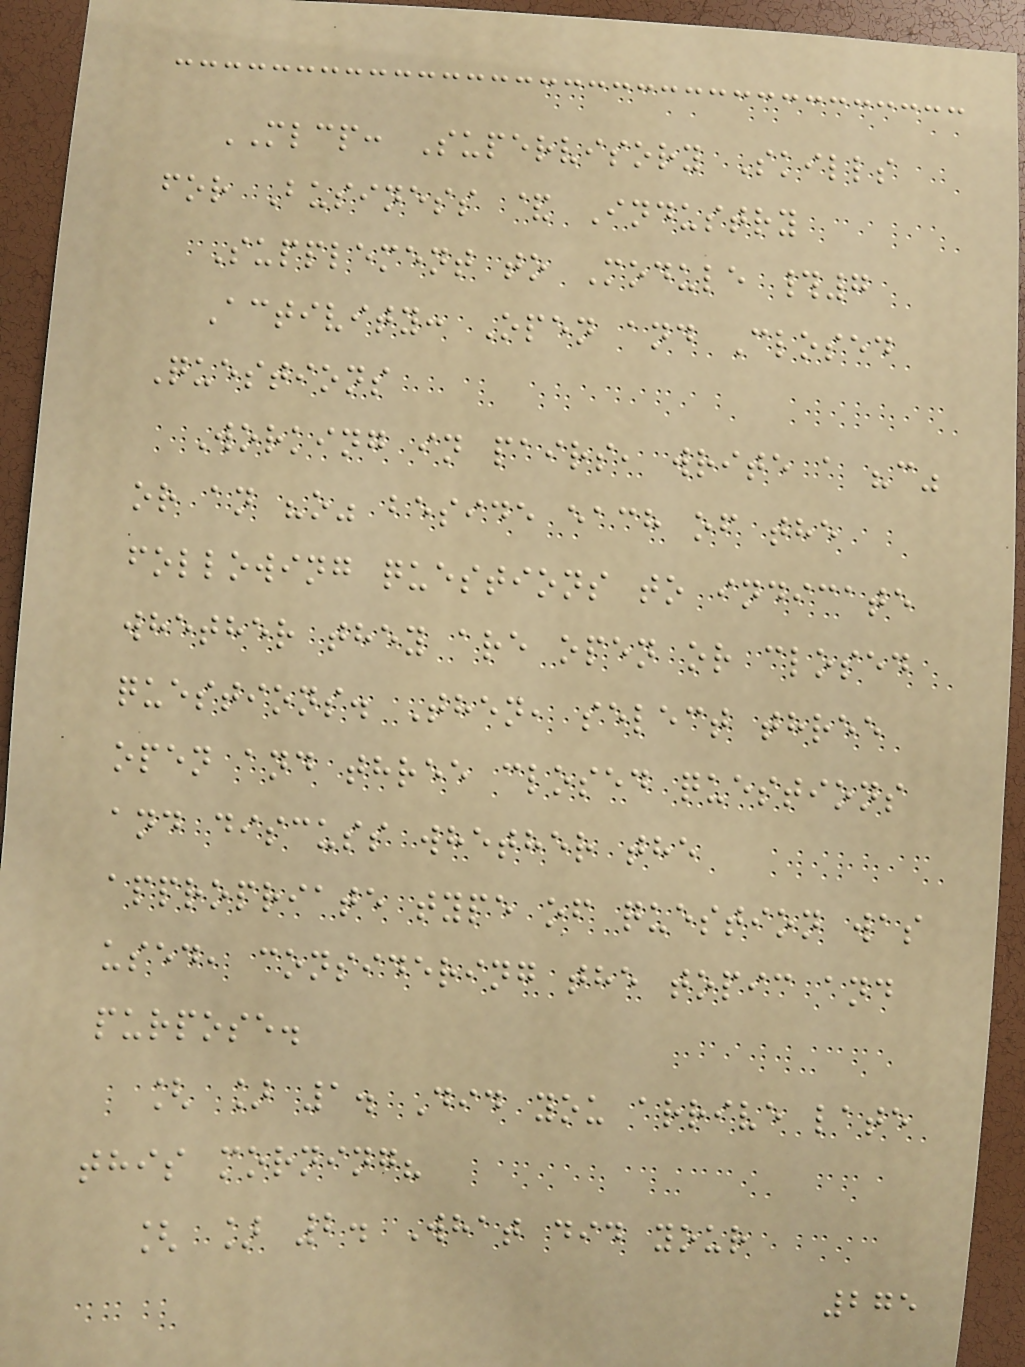MLCP: Supervisory Skills
for Business & Industry
Supplement to Module #7
Activity: Open and Closed
Questions
Working in pairs, write a "c"
or an "o" beside each of the
following questions to indicate
whether they are open or closed
questions. Then, select three
open and three closed questions
and discuss whether the
appropriate type of question was
used, considering the topic and
purpose.
[ ] 1. Did you arrive late
this morning?
[ ] 2. What did your
275
